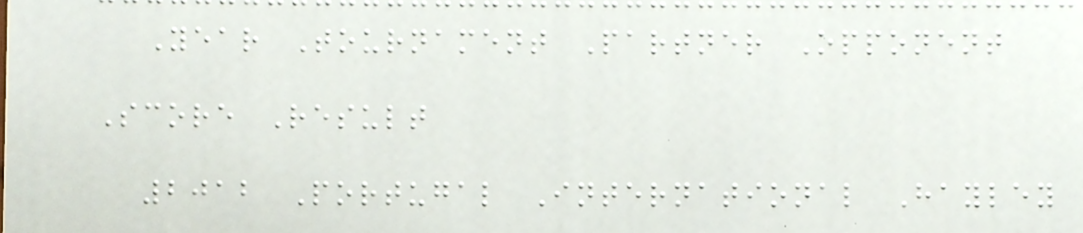Year Tournament Partner Opponent
Score Result
2012 Portugal International Hayley
